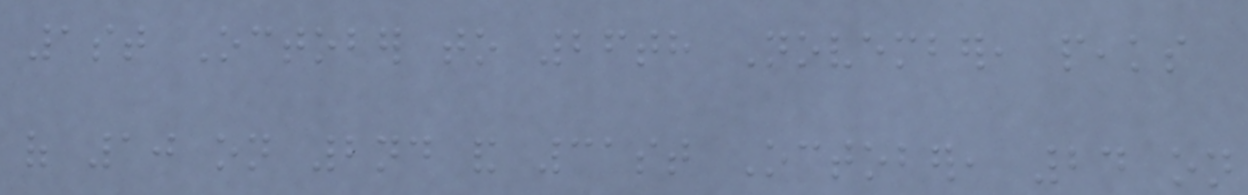1st October to 26th November, peaks
of 10 on 2nd and 31st October, 24 on
